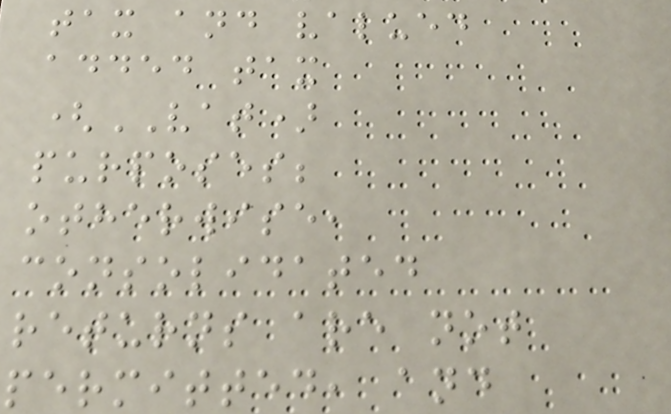tax and valued
added tax
(VAT)
purposes;
otherwise,
consolidated
returns are not
permitted, and
